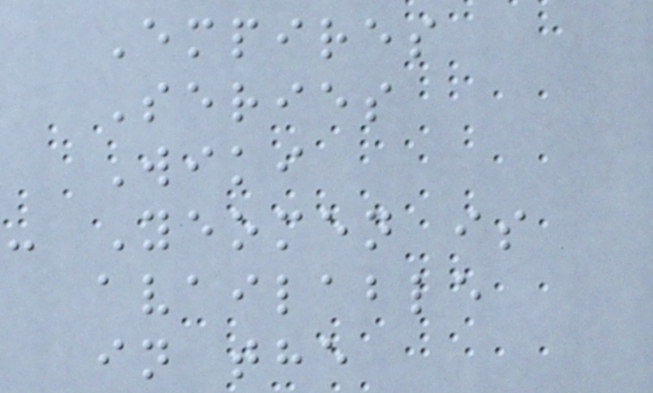Empires
Series
Wiki
- Yeomen is
available
in the
